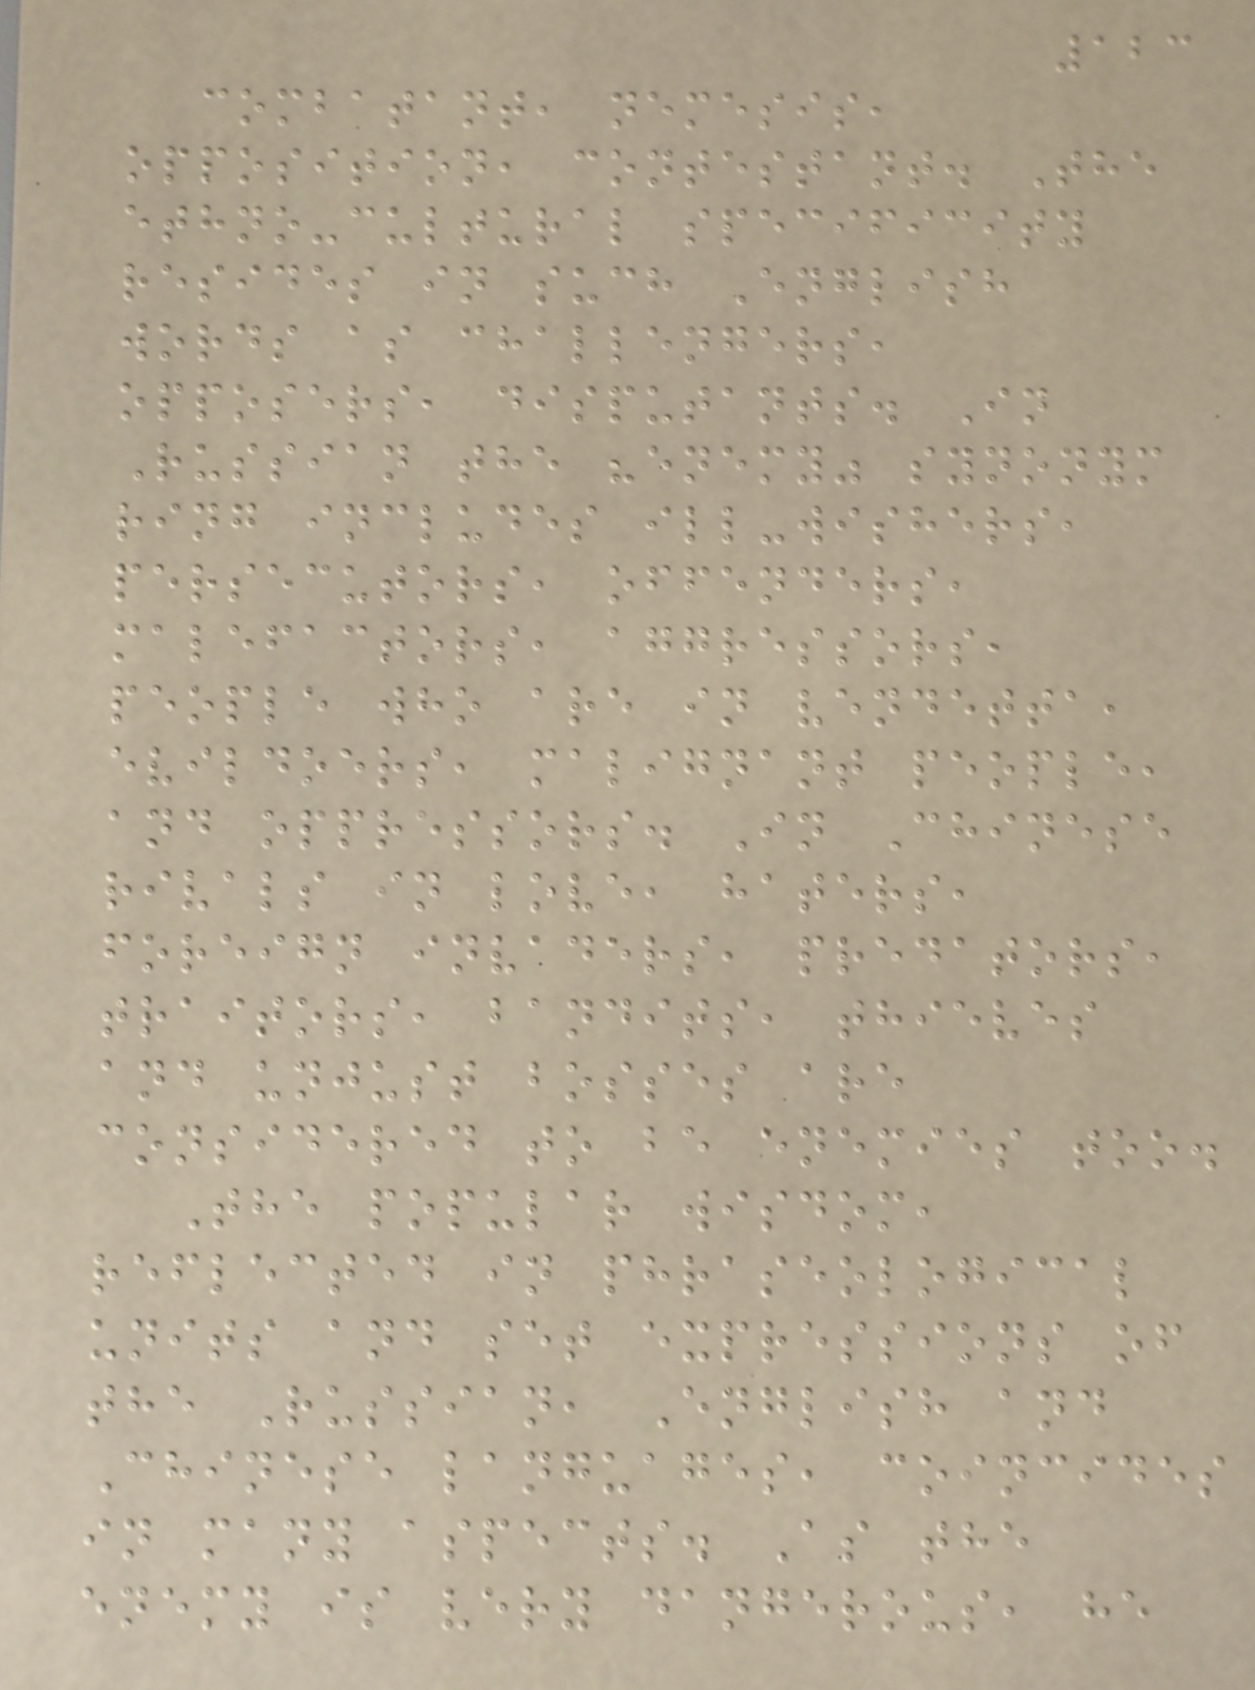123
combatant, nemesis,
opposition, contestant. The
ethno-cultural specificity
resides in such English
words as challengers,
opposers, disputants. In
Russian the "enemy" synonym
ring includes ill-wishers,
persecutors, offenders,
malefactors, aggressors,
people who are in vendetta,
evildoers, malignant people,
and oppressors. In Chinese
rivals in love, haters,
foreign invaders, predators,
traitors, bandits, thieves
and unjust bosses are
considered to be enemies too.
The popular wisdom,
reflected in phraseological
units and set expressions of
the Russian, English and
Chinese languages, coincides
in many aspects. As the
enemy is very dangerous, he
